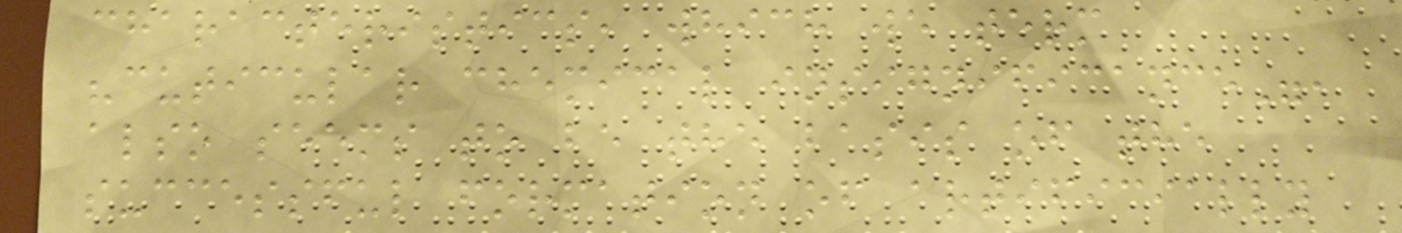characteristics, which we term
"cuticular chemical insignificance",
also seems to be the basis of the
successful formation of artificially
